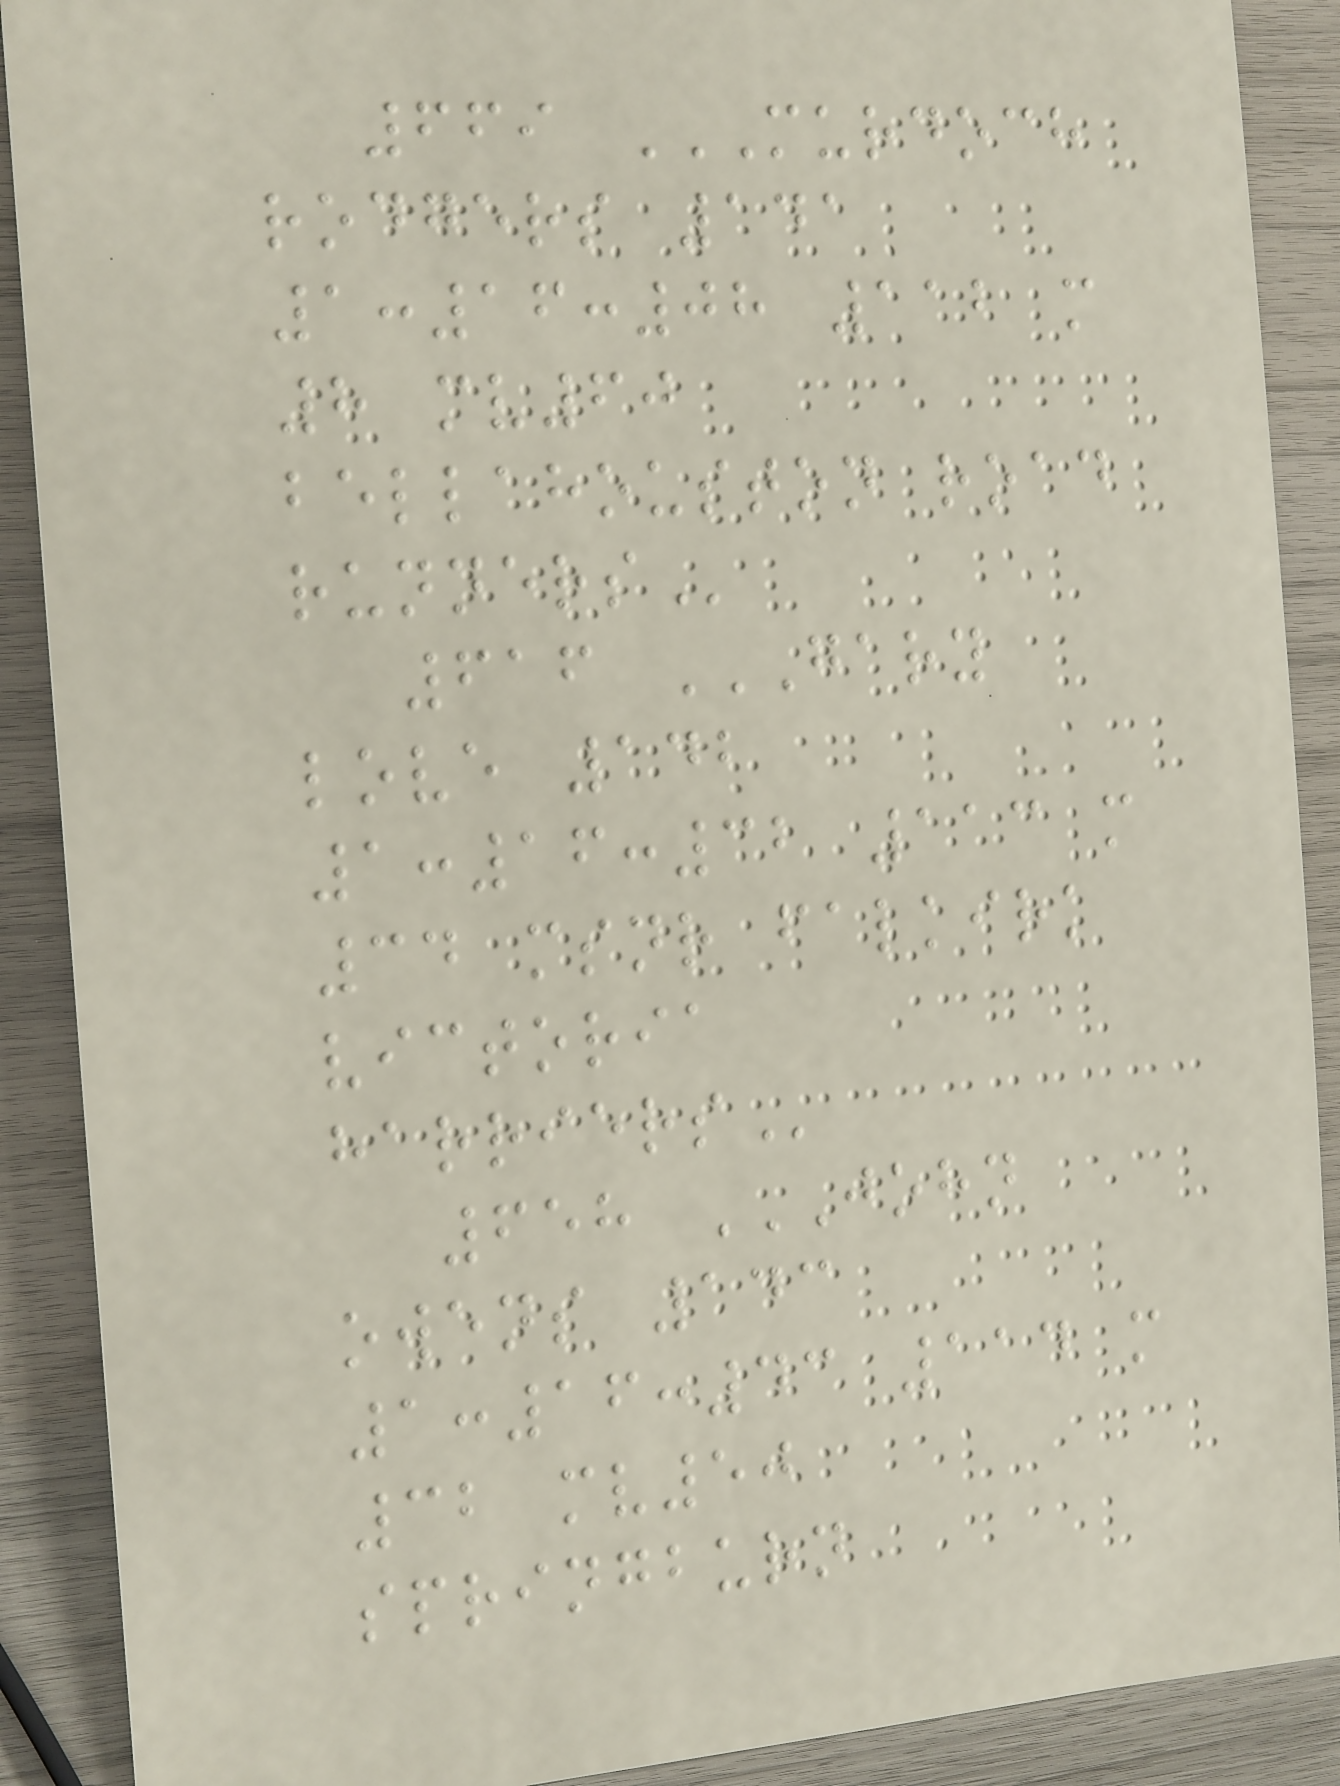669 MURDOCH
RODGERS 141
1:16:08 112 M
8 MV60
BELLAHOUSTON ROAD
RUNNERS
616 GARY
LOVE 142
1:16:32 113 M
34 MSNR FALKIRK
VICTORIA
HARRIERS
658 JOHN
OWENS 143
1:16:43 114 M
32 MV50
SPRINGBURN
